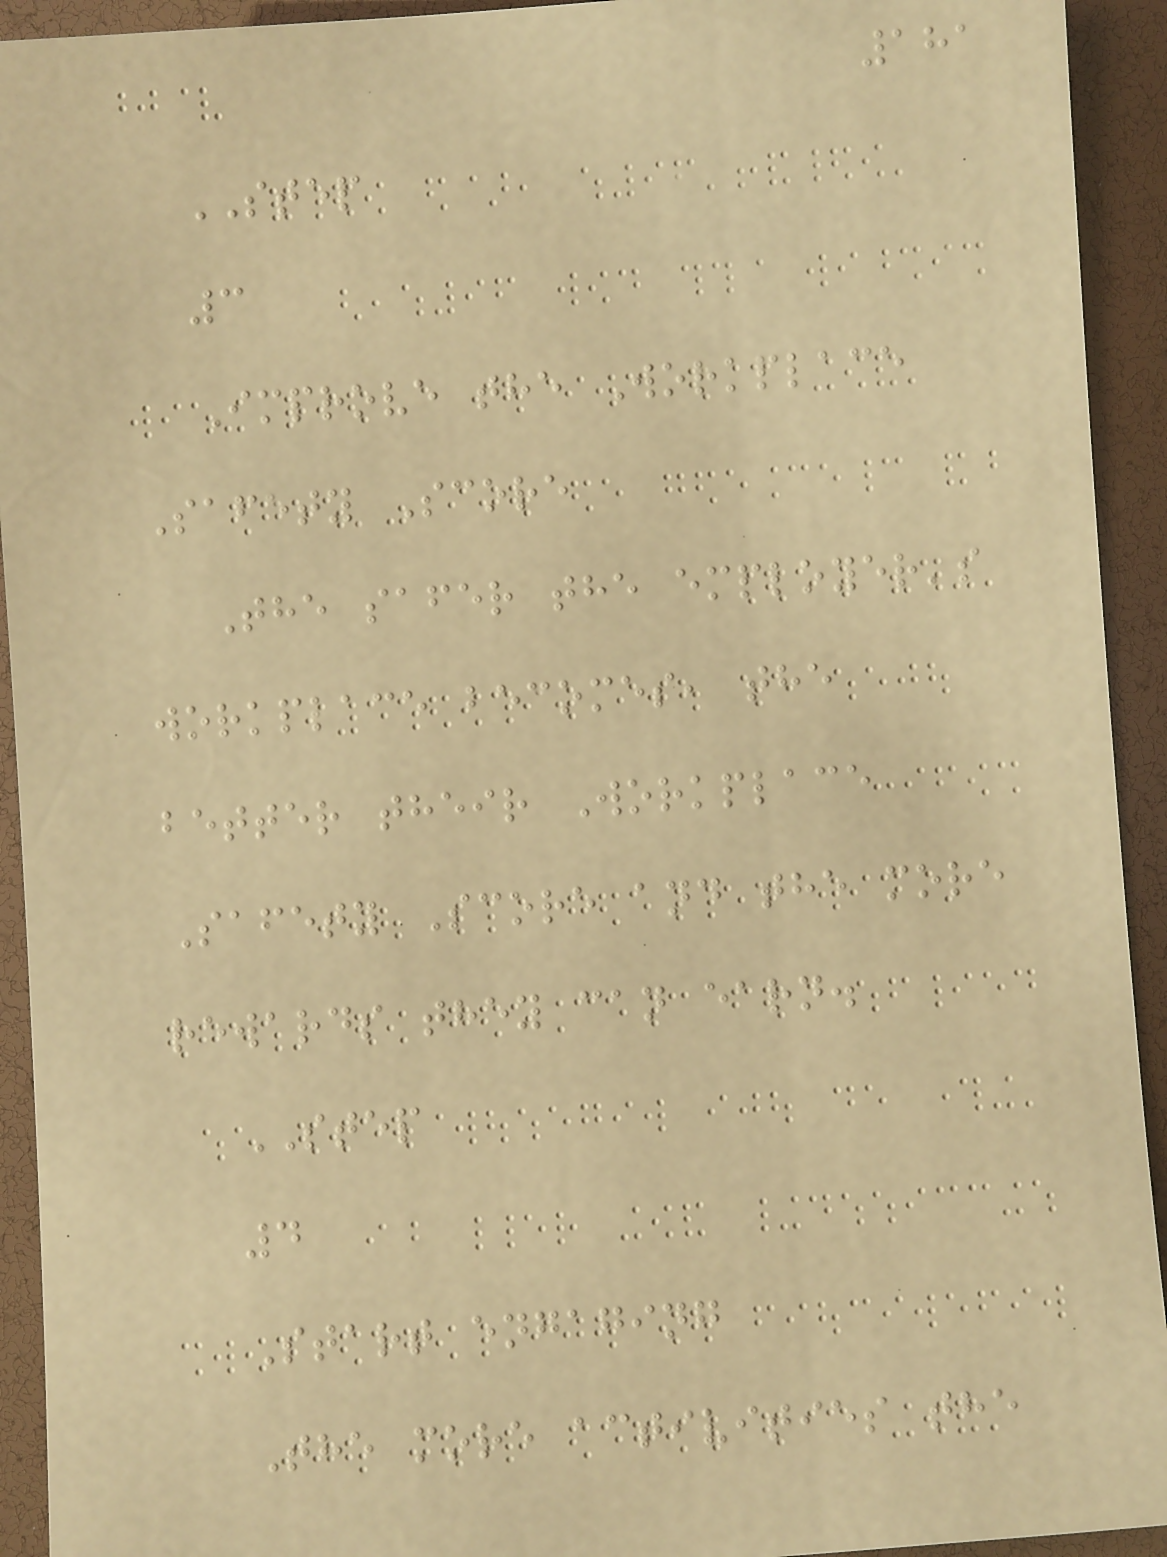181
STEP
3
Improve the Workplace
Safety Score
The safer the employer's
workplace becomes, the
better their Workplace
Safety Score and the more
rewards they can earn.
STEP
4
Start engaging
The more activities the
